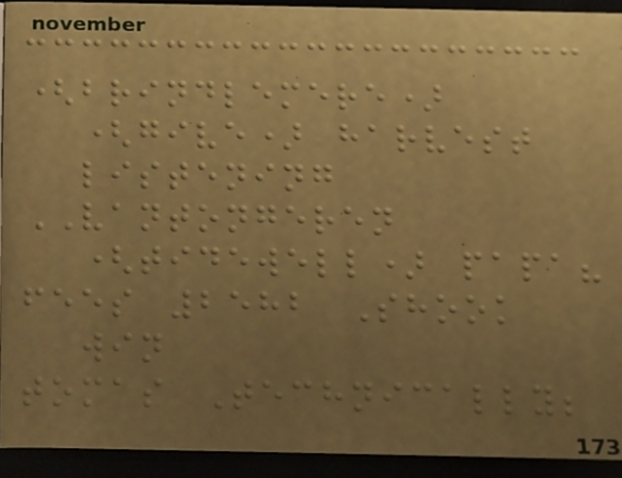(brindlemere)
(give) harvest
listening
VANTONGEREN
(tidewell) papa?
fees 2582 Shook
win
tomas Technically;
